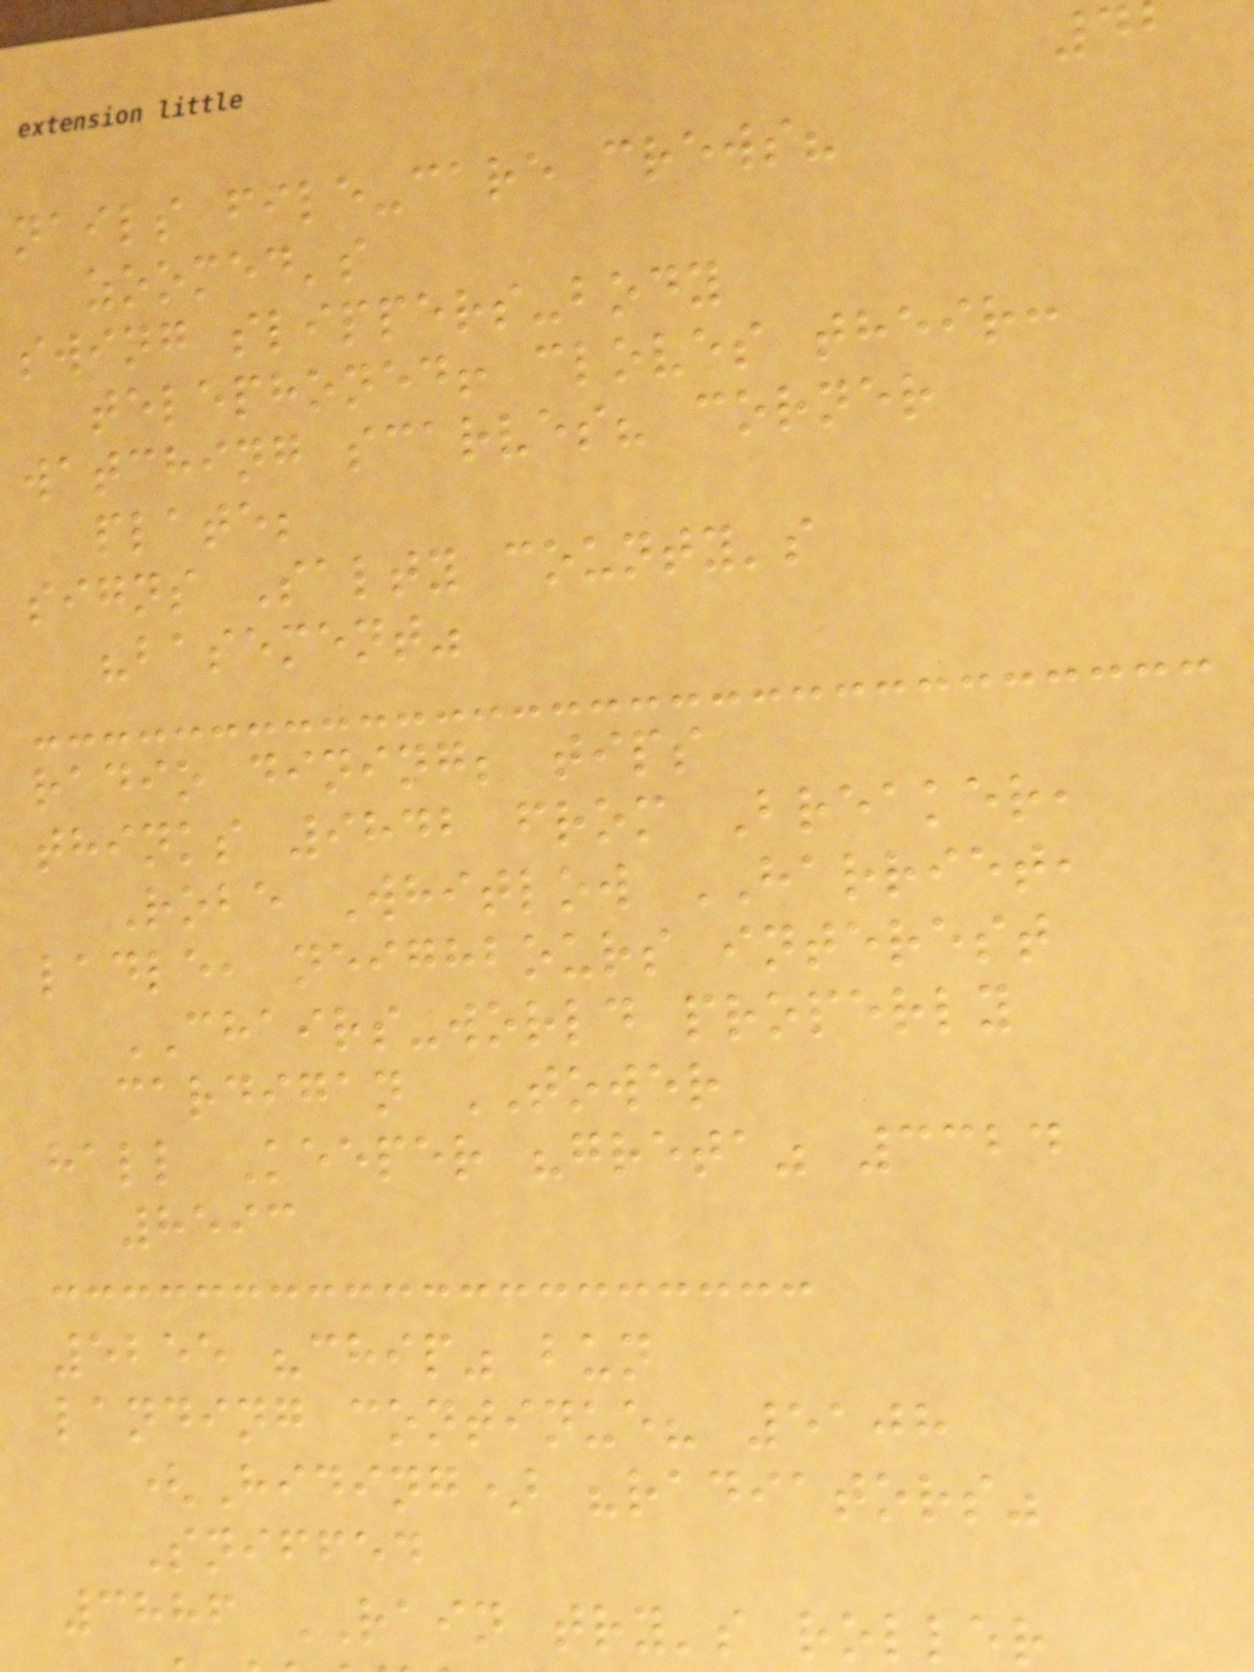nails file-care crews?
zoomed's
swing slippers-body
telephoned! cloves their:
watching scarves? corner
plate;
signs Salty county's
"basement"
radio dining; tips
thinks 9842 from Breaker,
Robe Whitlow HARRIET,
ladle, neighbours interest
CHAIRS-world properly
cardigan TOWER
hall Keeper "greta" 3324
8593
5255 "chip" bun
landing continue? 5108
(Hiding) "radiators"
Sniffed
3886 RAIN try's roller
